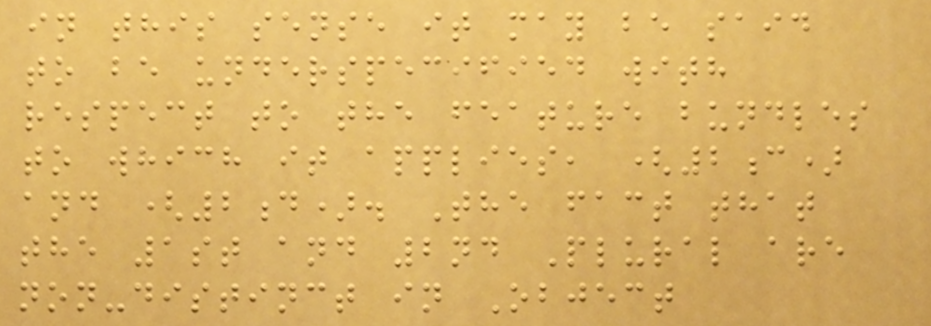in this sense it may be said
to be underspecified with
respect to the feature bundles
to which it applies, (2c)
and (2d). The fact that
the 1st and 2nd Plural are
non-distinct in Object
